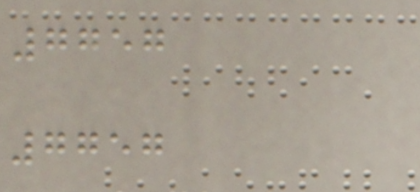7757
7757
